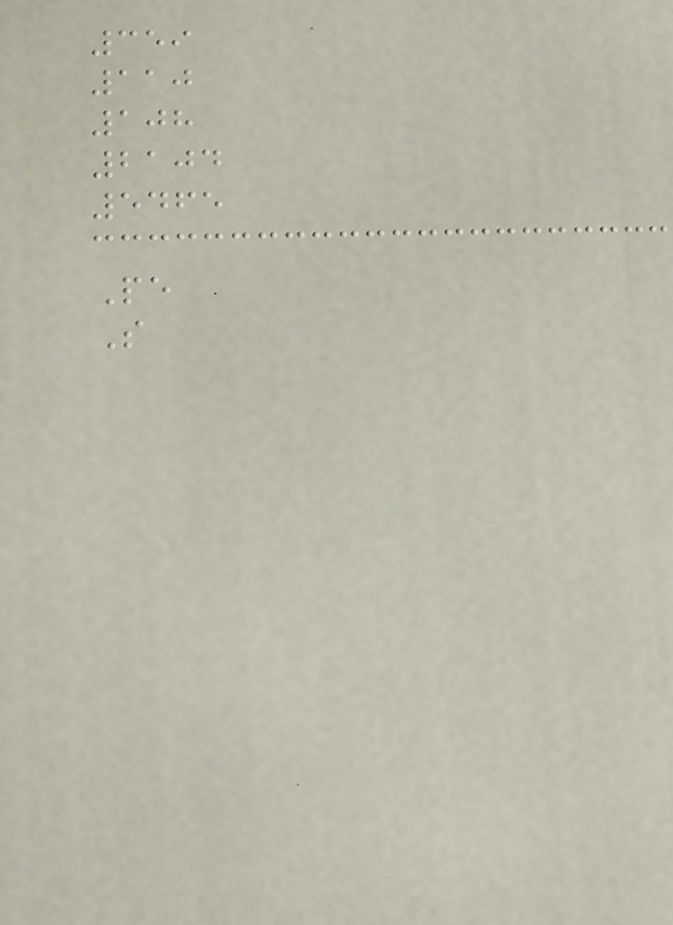359
110
108
2104
5465
Pe
S
